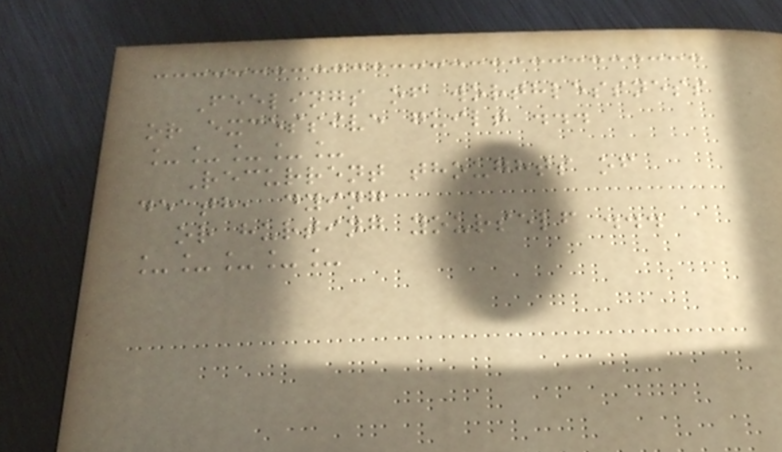Feelings of worthlessness
or excessive guilt ...
_____
Recurrent thoughts of
death, dying
or hurting yourself ...
_____
